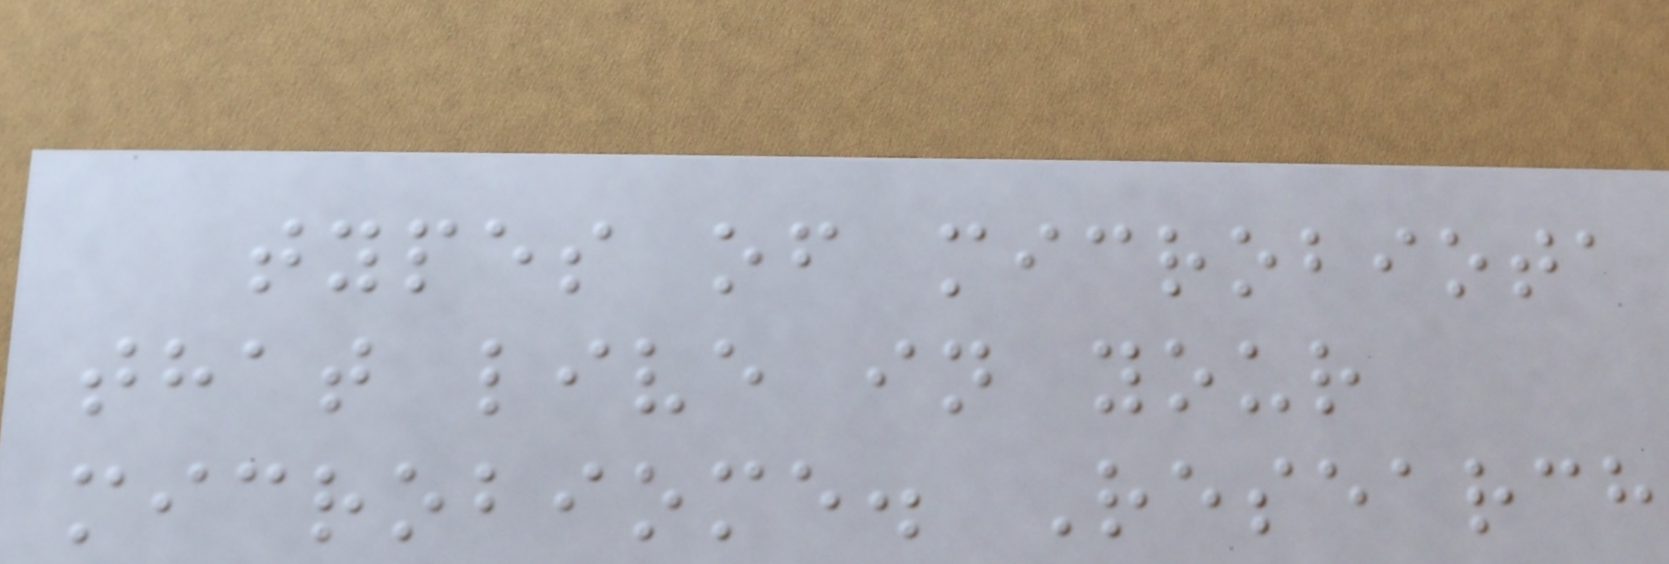types of microbiota
that live in your
microbiome. Research
